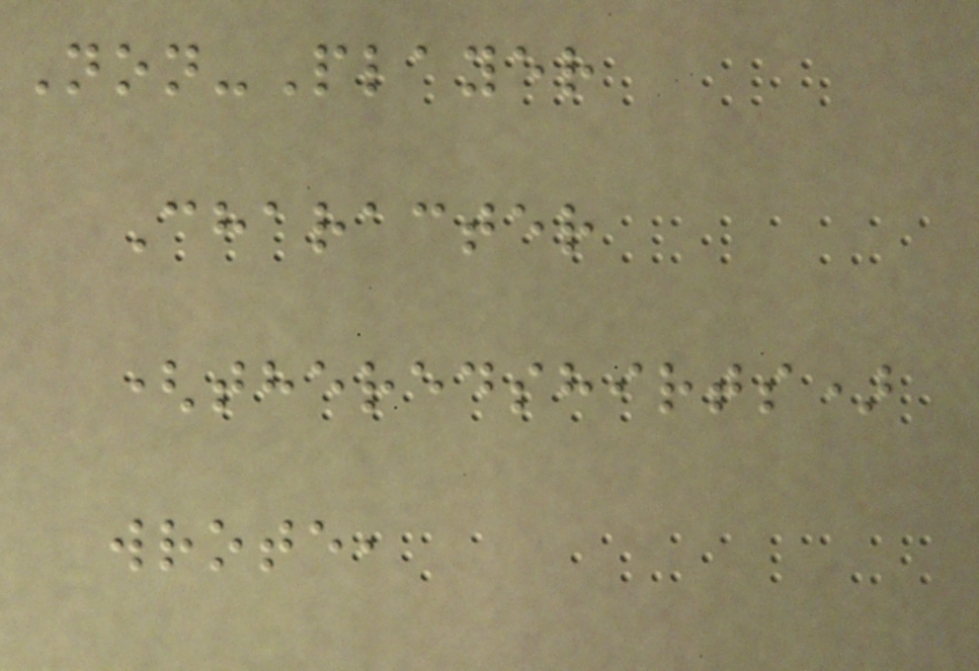Non-Player
Character
(theredshirts)
wrote,
